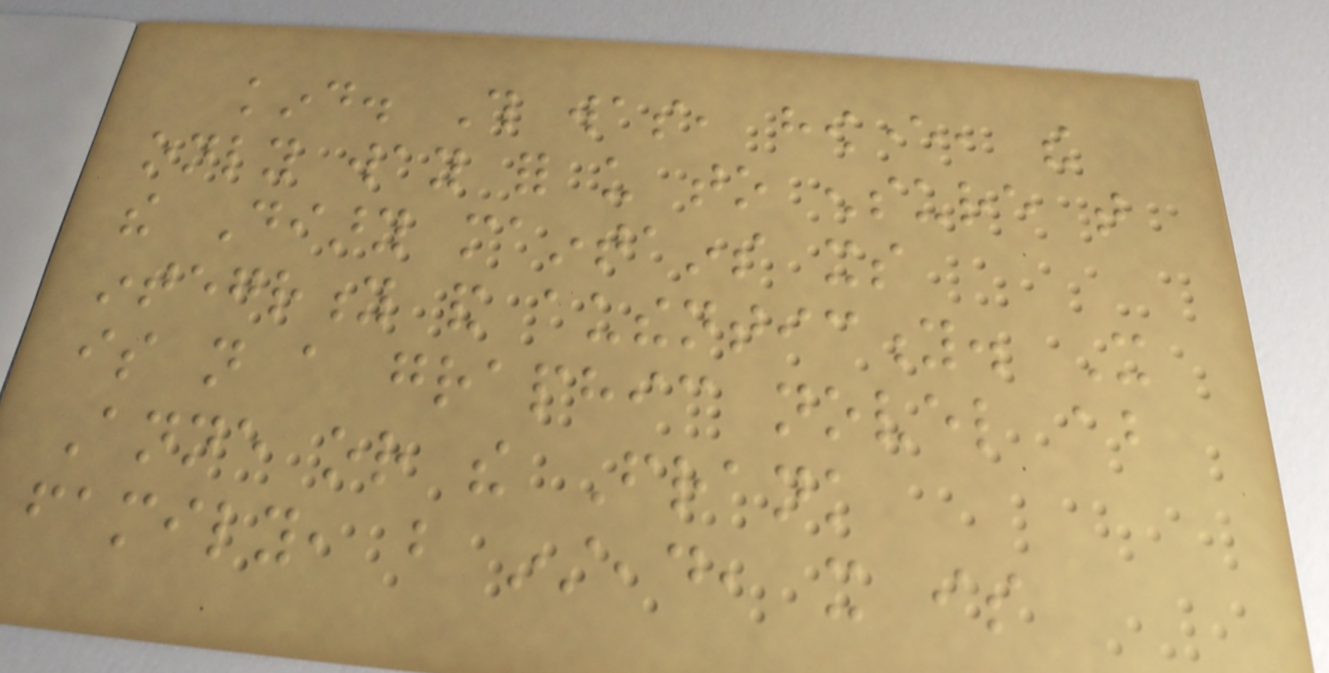kind. This was, however, the
only way for us to ensure that
the Diary maintains its
integrity and authenticity. It
is not a graphic novel about
Anne or the Frank
family, but instead, it is
